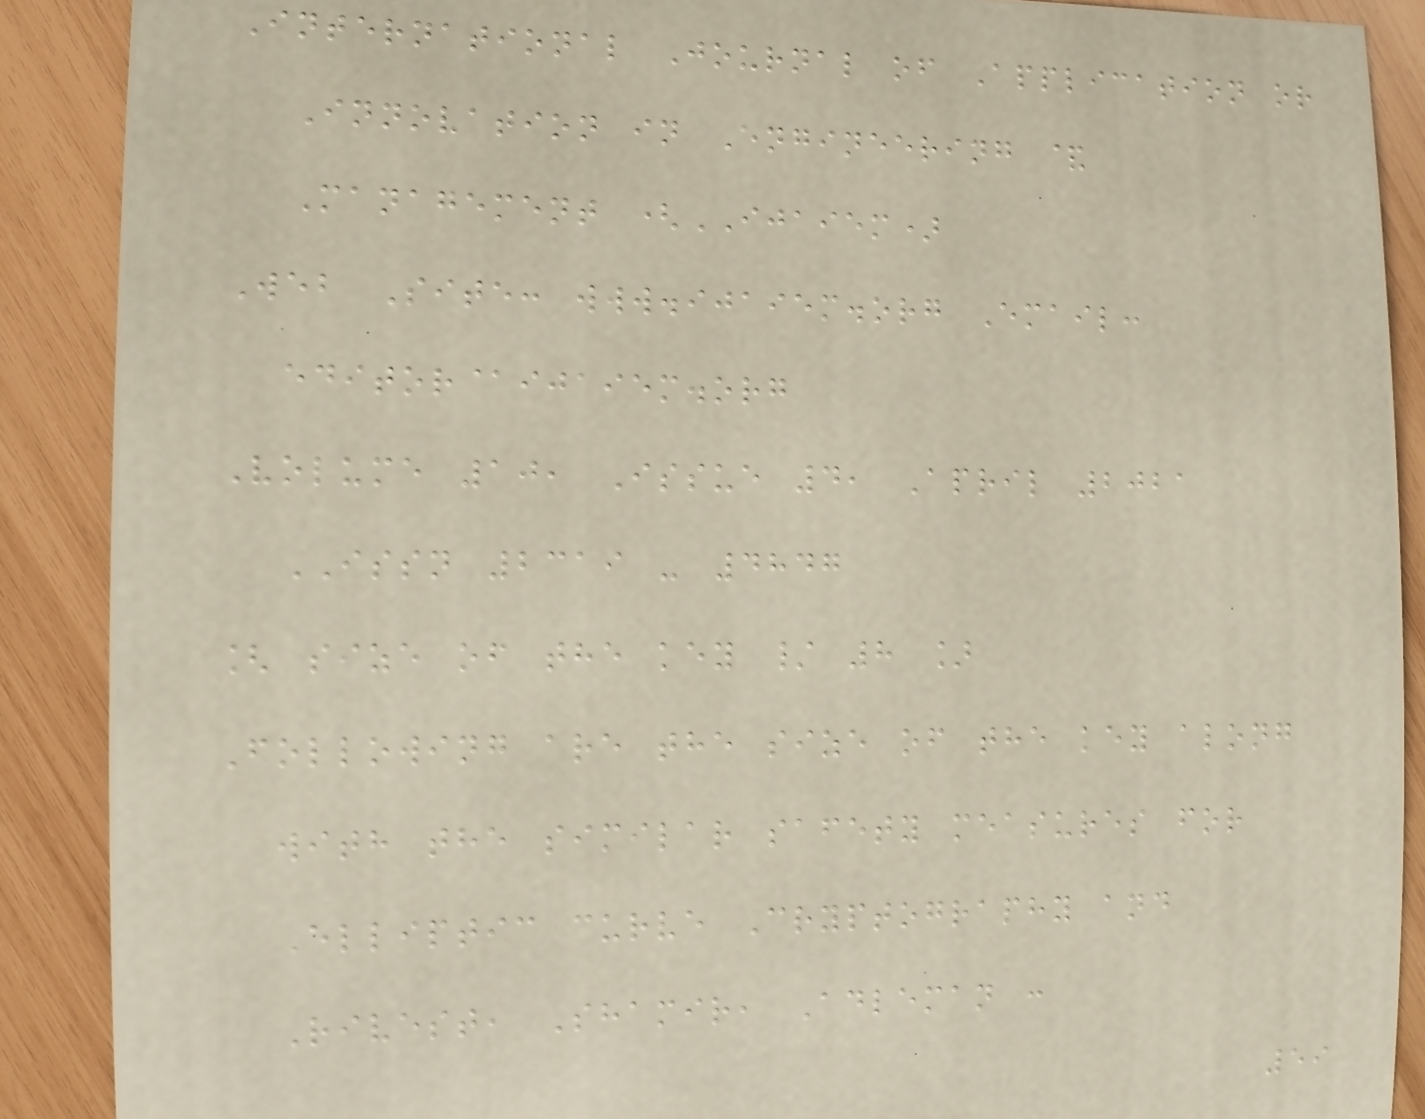International Journal of Application or
Innovation in Engineering &
Management (IJAIEM)
Web Site: www.ijaiem.org Email:
editor@ijaiem.org
Volume 10, Issue 4, April 2021
ISSN 2319 - 4847
[ size of the key / 8 ]
Following are the size of the key along
with the similar safety measures for
Elliptic curve Cryptography and
Rivest, Shamir, Adleman :
59
